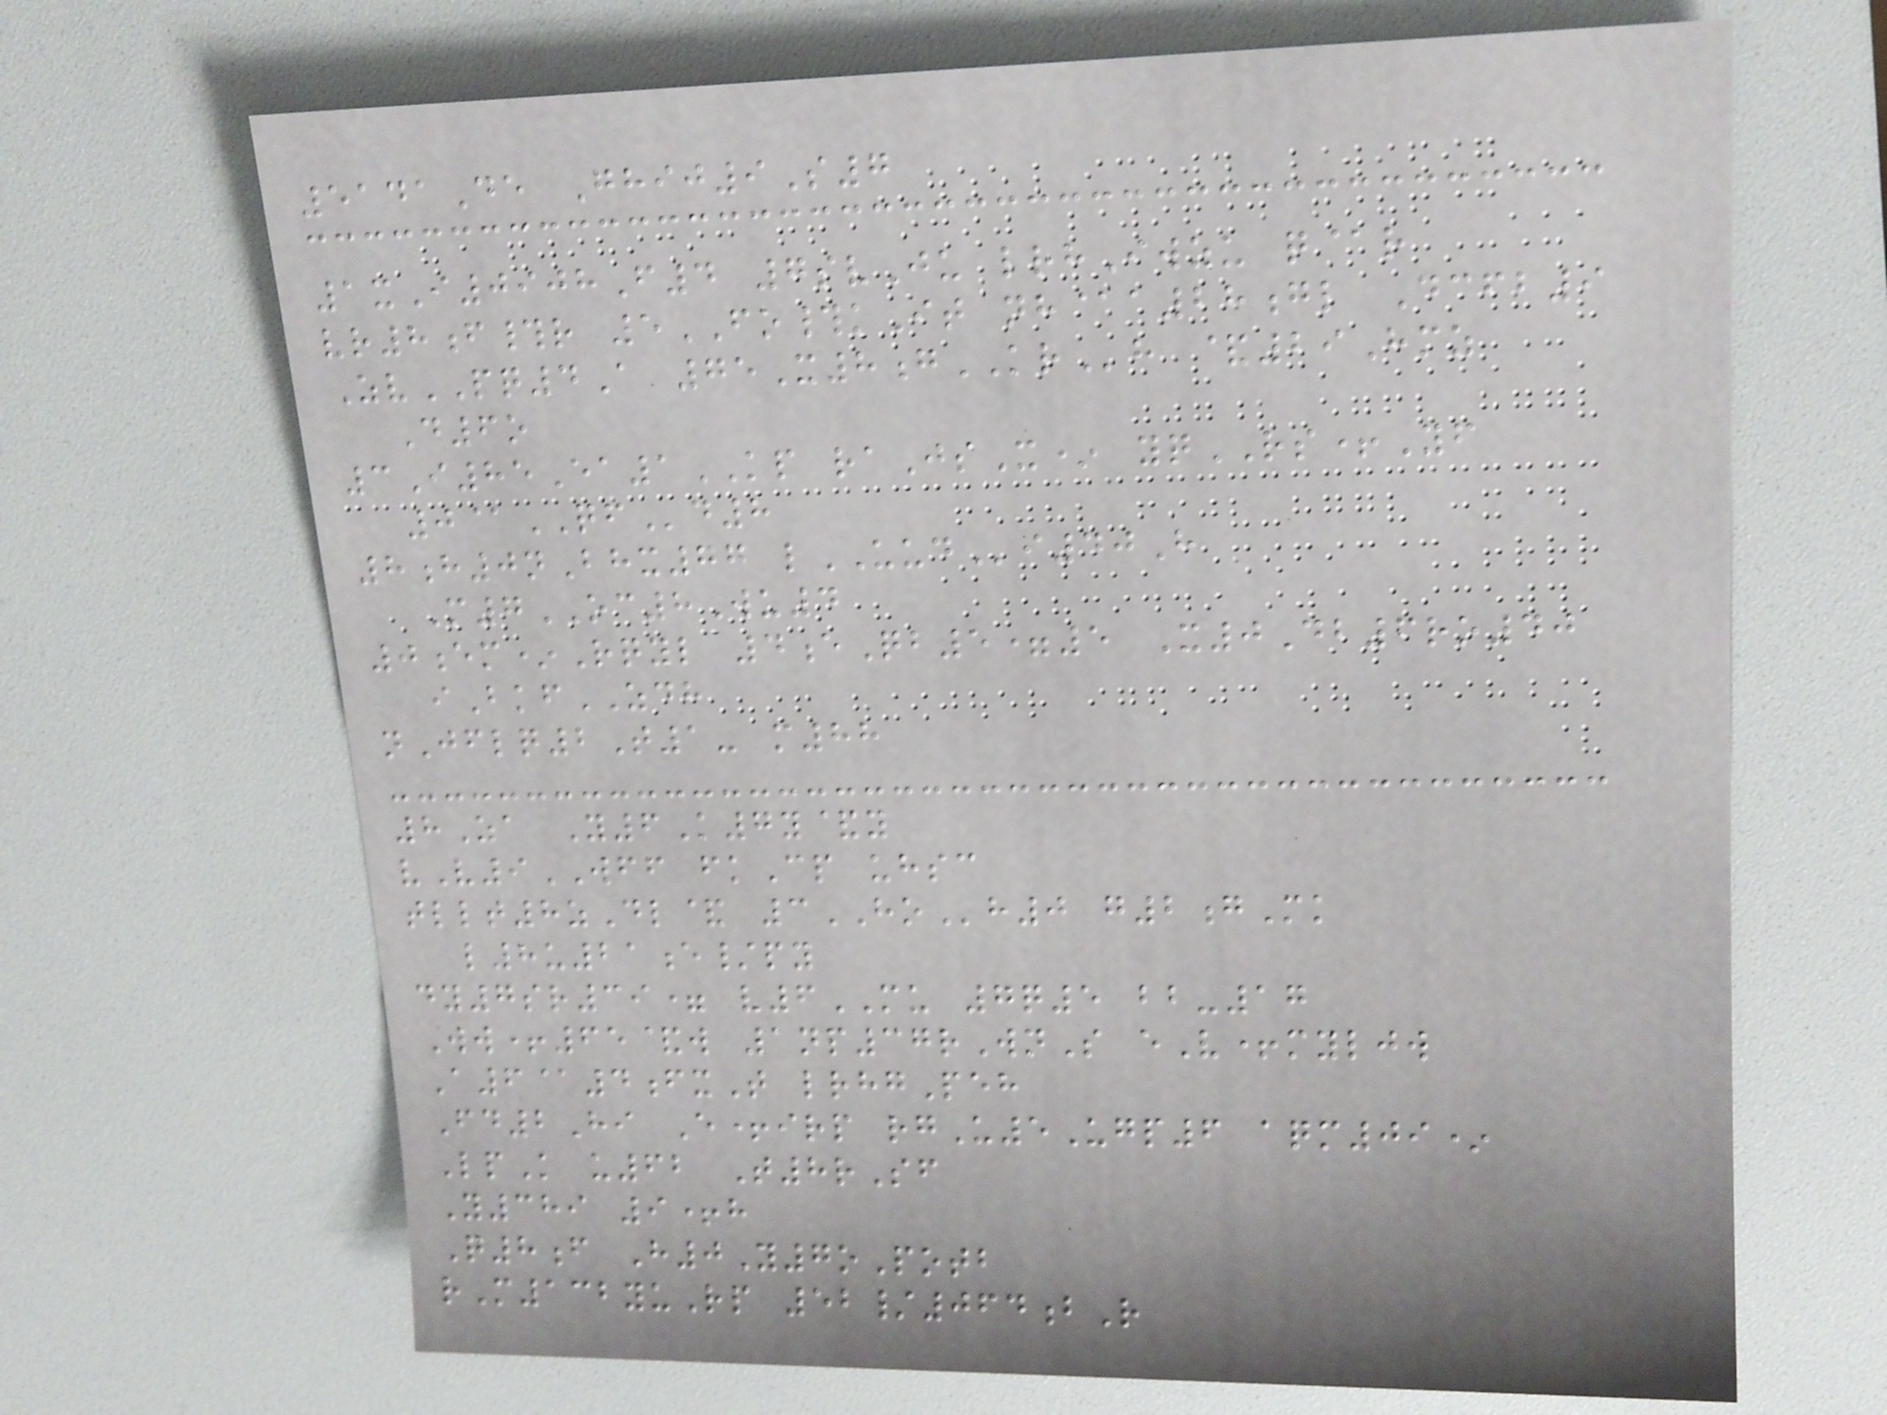5141De Ghij9S7
1xI0908F4 7svJu lrhIwzu q@r
vr8f#r 5FO#kIt nh@a28gl Dcfb9
ZvPQ4A 75X8gKRh &29Hmz
D6o
3I85Ea1KP raJsX* yqRS+Yf
0@QFd8
8h0nBhx77 lUUDi40H
M7OC8Wu4
0em*Rqyl 4eQb5=5 X0Db6ro40
iBkfZDH
nJflq2T1- m88
8Za Y6K7y&y
vV9WFF fkCp uhsc
tllt8zDl& 3HOh0 g2gMk
l8u21e/py
dy7sr39= v6MU 7q5 bb-17
Ww+65&w 1np37rWnS eV+myljw
A6@4fxT lrhgPeh
Fd2Hi E+irp rgU5Ugp6 aqm09*
LpK u62 T8rSf
Y389 9+h
Q8f H0Y7oPotb
rM132yuRp 52/064bR
